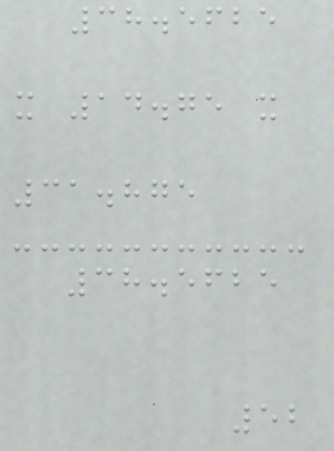38.5625
x 14.75 x
31.875
38.5625
52
